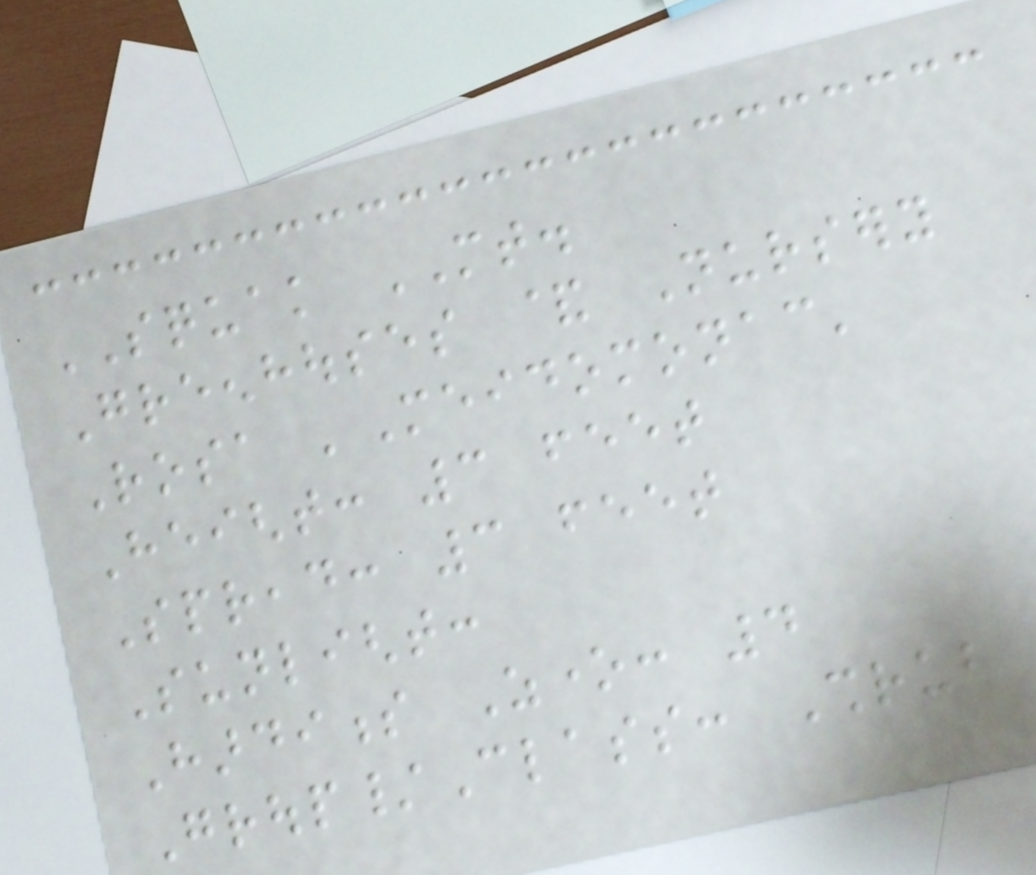SQUAK MT.
Greenhouses & Nursery
Rosa 'Meidomonac'
Height: 3 feet
Spread: 3 feet
Sunlight:
Hardiness Zone: 4
Group/Class: Shrub
